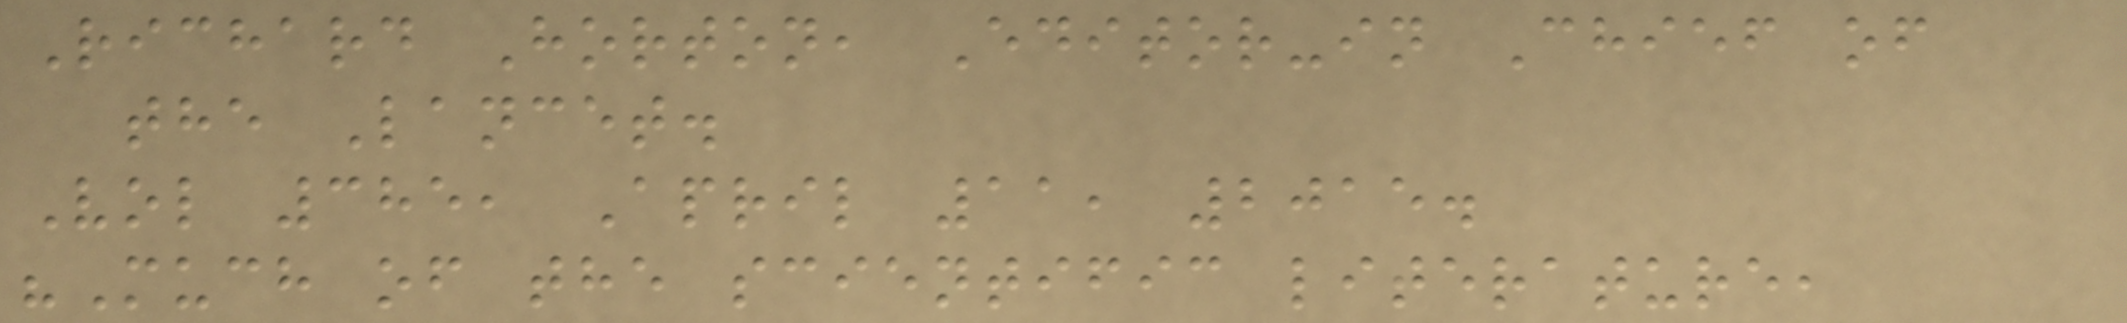Richard Horton, Editor-in Chief of
the Lancet.
Vol 385, April 11, 2015.
"Much of the scientific literature,
